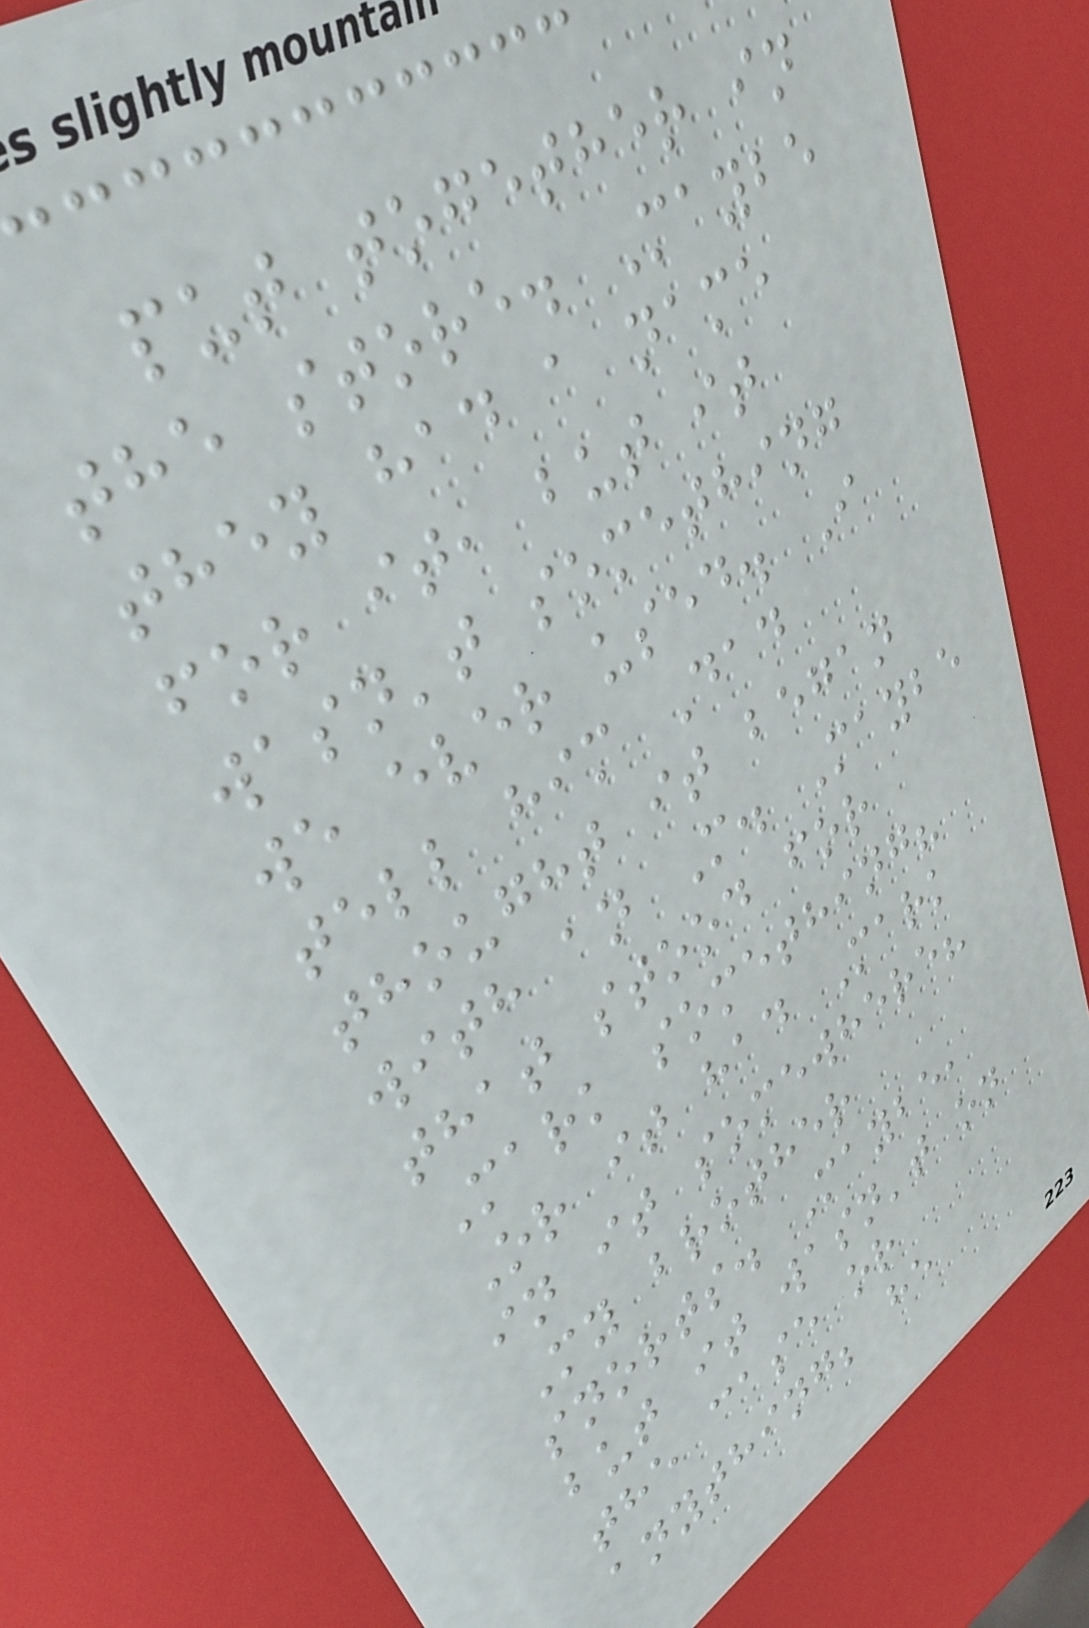put together in
the store. Maybe
they had a name
for it, but it
wasn't something
we ever used. I
tell him Dad
thought it began
with an M. Maybe
that stood for
Mark something?
Or it had Mark
in it somewhere?
My brother
snorts. Maybe,
but it wasn't on
the case or
anything; he
